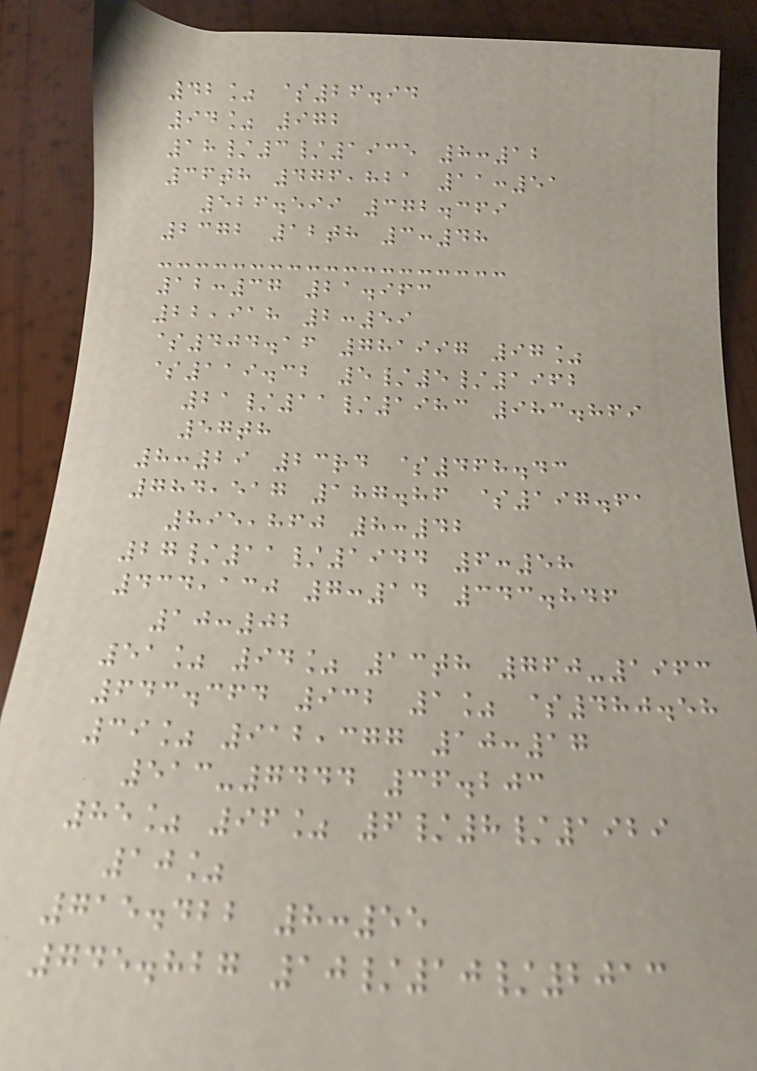42% $26.94
94% 972
18/3/1935 8:12
36th 476,821 11:51
526.599 372.369
2372 12th 3:48
12:37 21.963
22,918 2:59
$404.16 781997 97%
$119.32 5/5/1962
21/11/1983 983.869
57th
8:29 23rd $468.43
784,517 187.86 $197.61
895,860 8:42
27/11/1944 6:58
434,130 7:14 343.846
10:02
51% 94% 13th 760-1963
643.364 932 1% $480.58
39% 912,377 10:17
513-7444 36.203
85% 96% 6/8/1929
10%
715.422 8:55
745.827 10/10/2013
